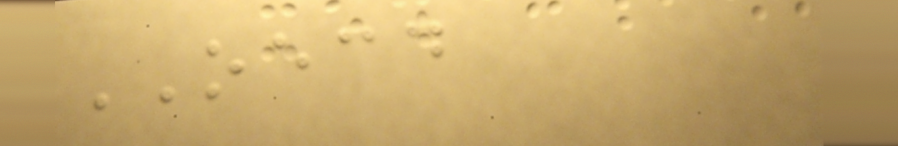OECD
